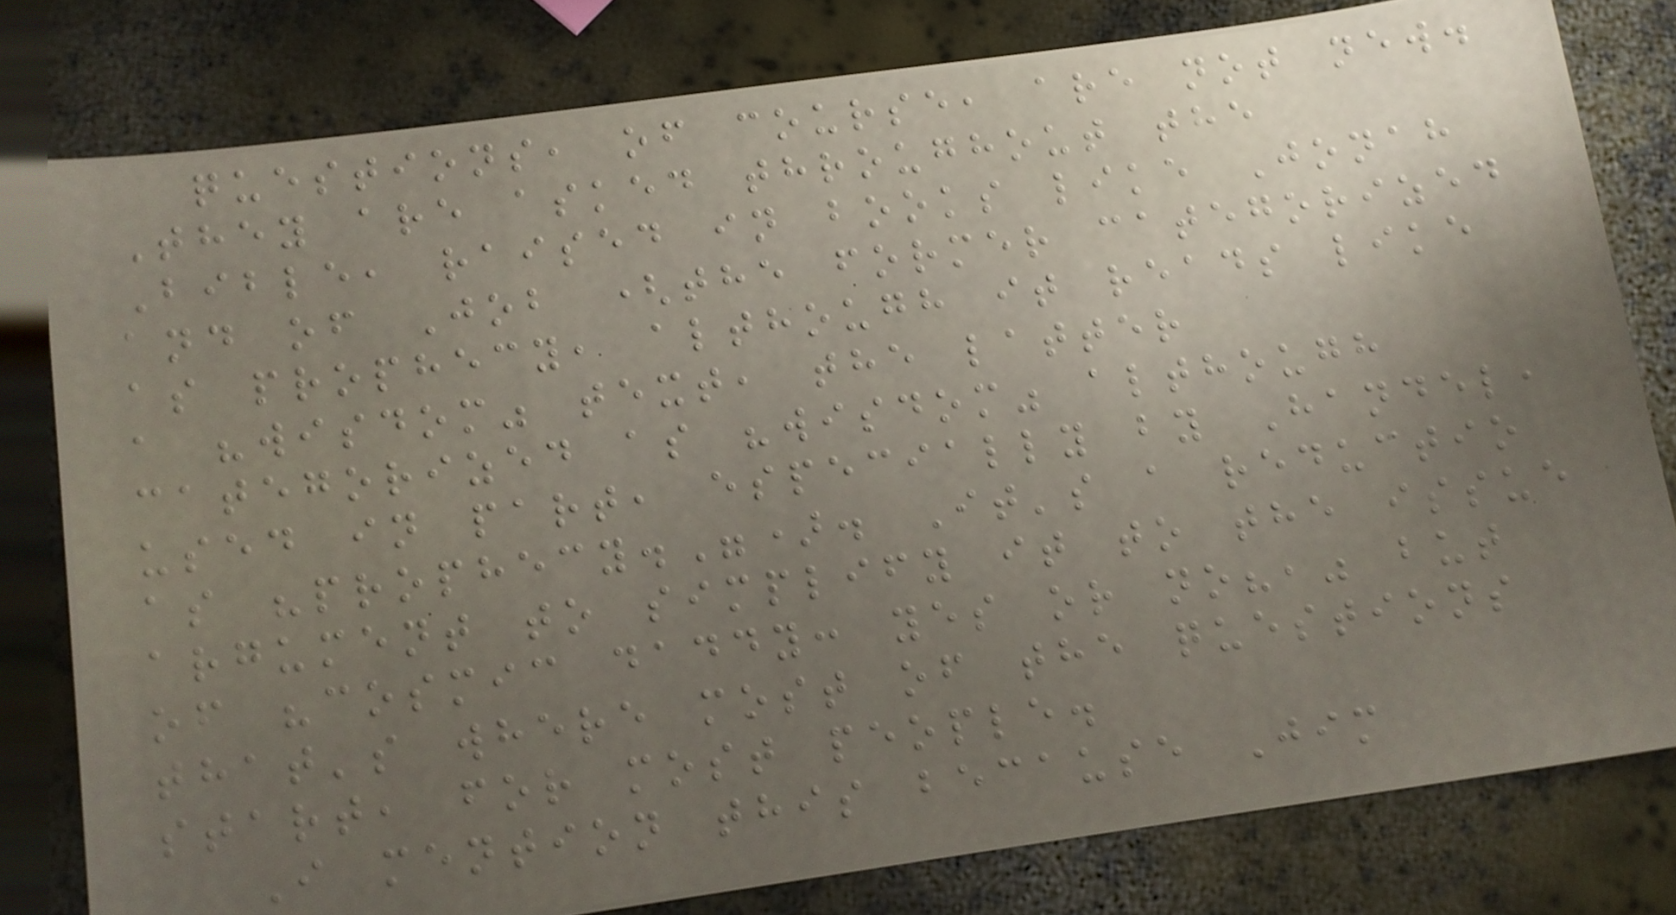questions, of course, are not new.
They are asked throughout the
Bible, raised in books like Jonah
and of Job (the former categorized
as prophecy, although it reads like
a "wisdom" text, the latter
categorized as "wisdom" although
used in part, especially by Handel,
as "prophecy."). It's a reductio
argument to simplify it to the issue
of "cosmic daddy: yes or no?," but
that's where most of the questions
start, for most people.
I mention this because Jim
